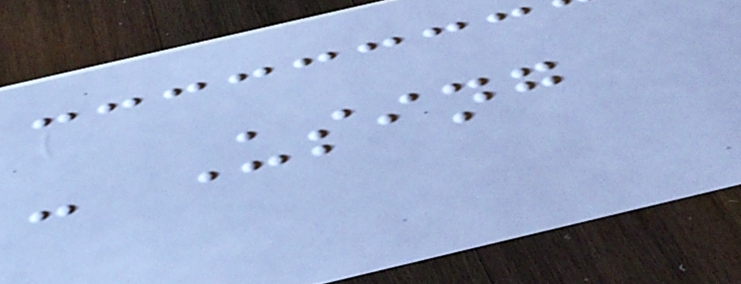- Using
